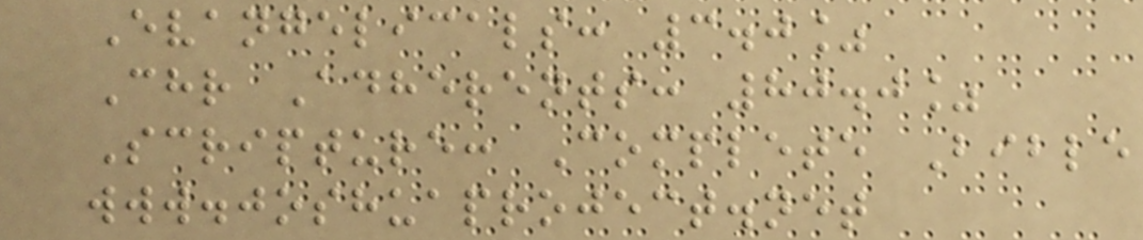Evangelicals: 3.0%
Chr Adherents: 80.0%
Scripture: Complete Bible
www.joshuaproject.net
